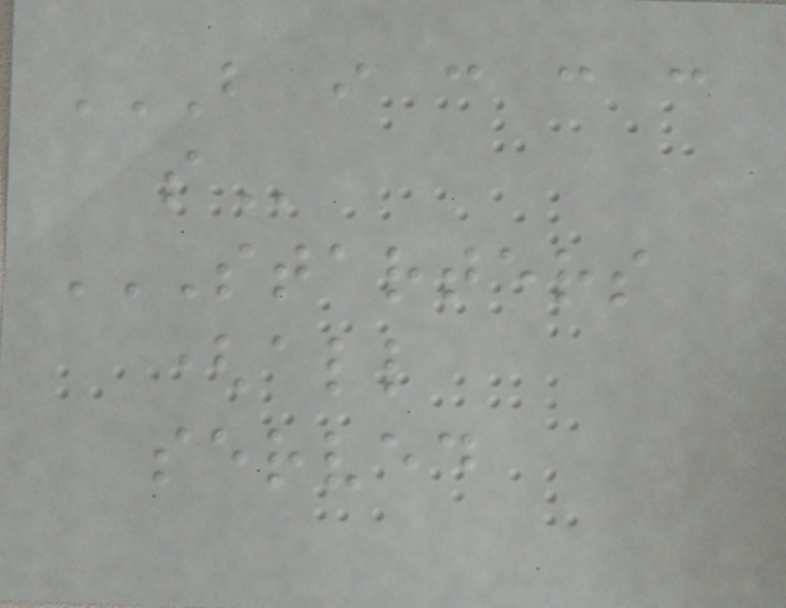B I C C C
S
STARTERS
(ALL
SERVED
